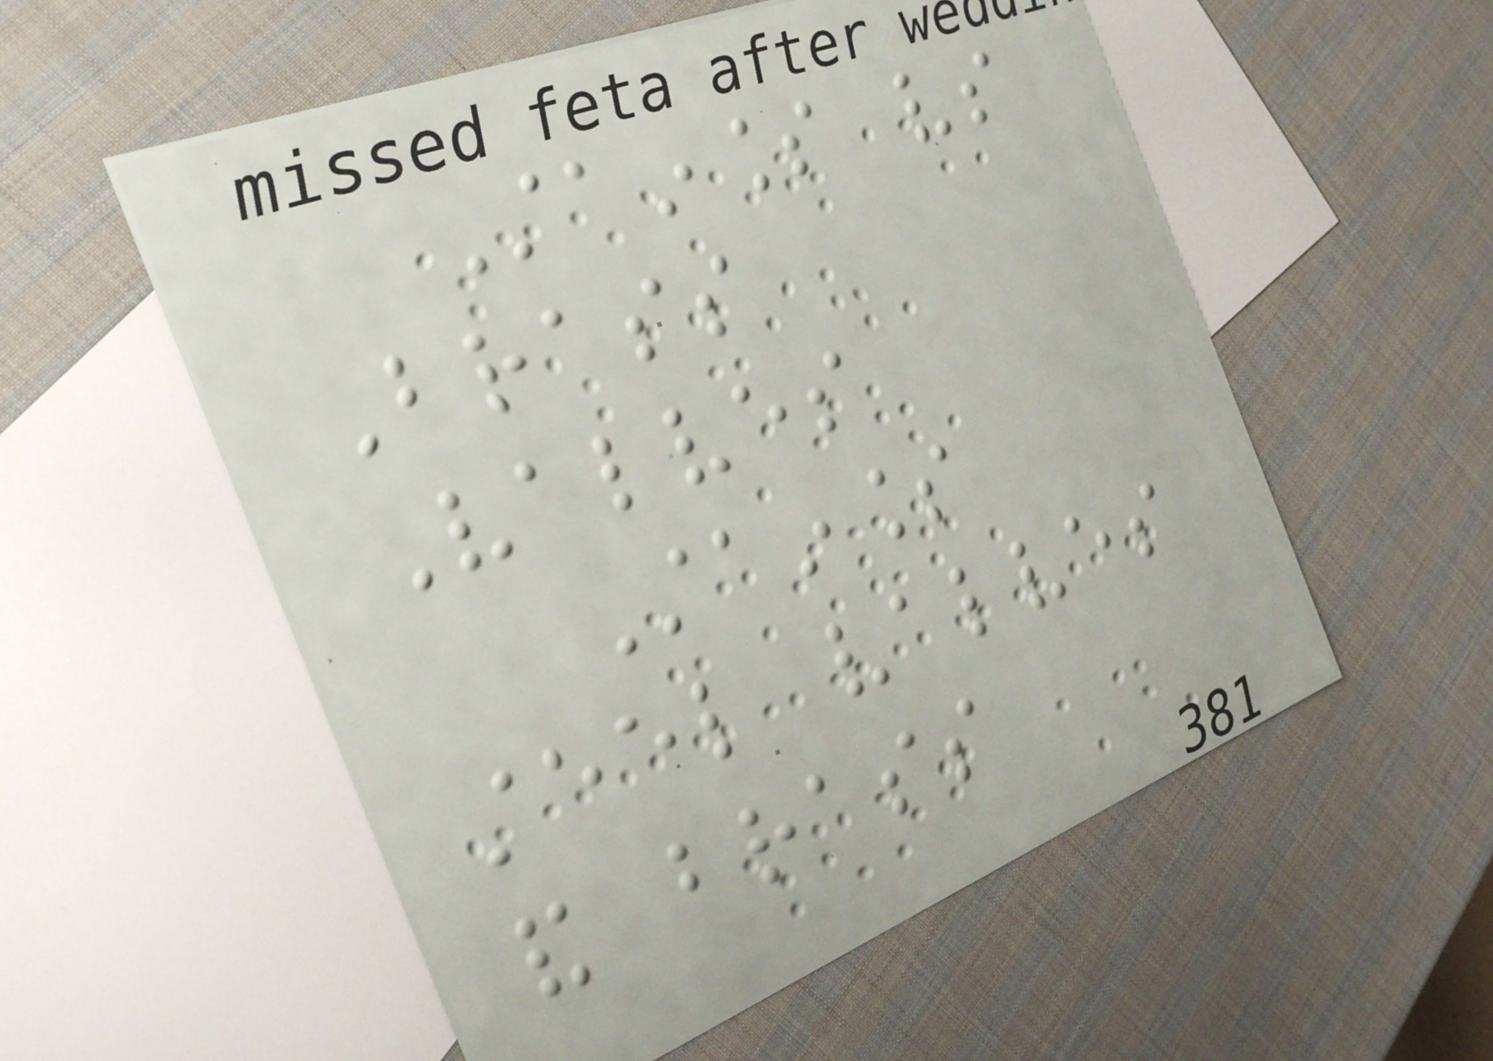Stainless vs
Brass
Valves
Stainless
steel valves
and brass
